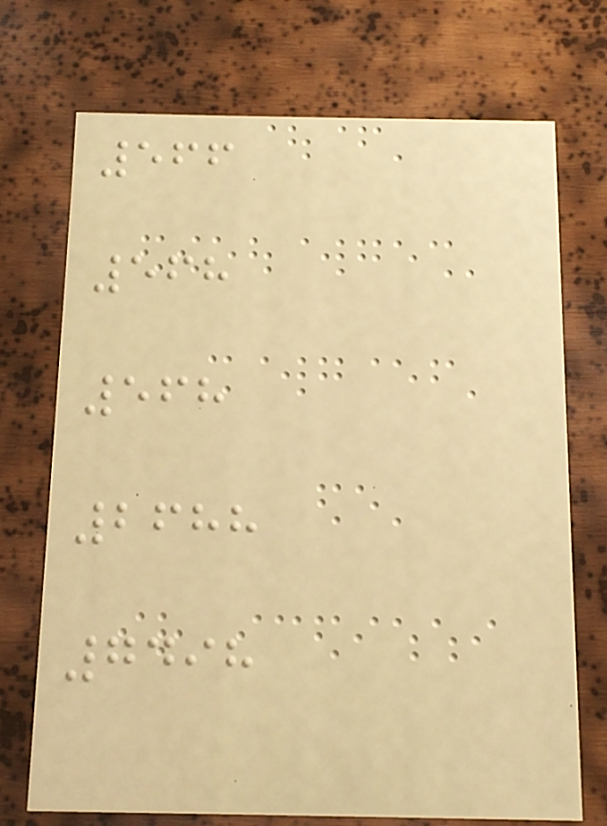566
568
568
2688
7498
